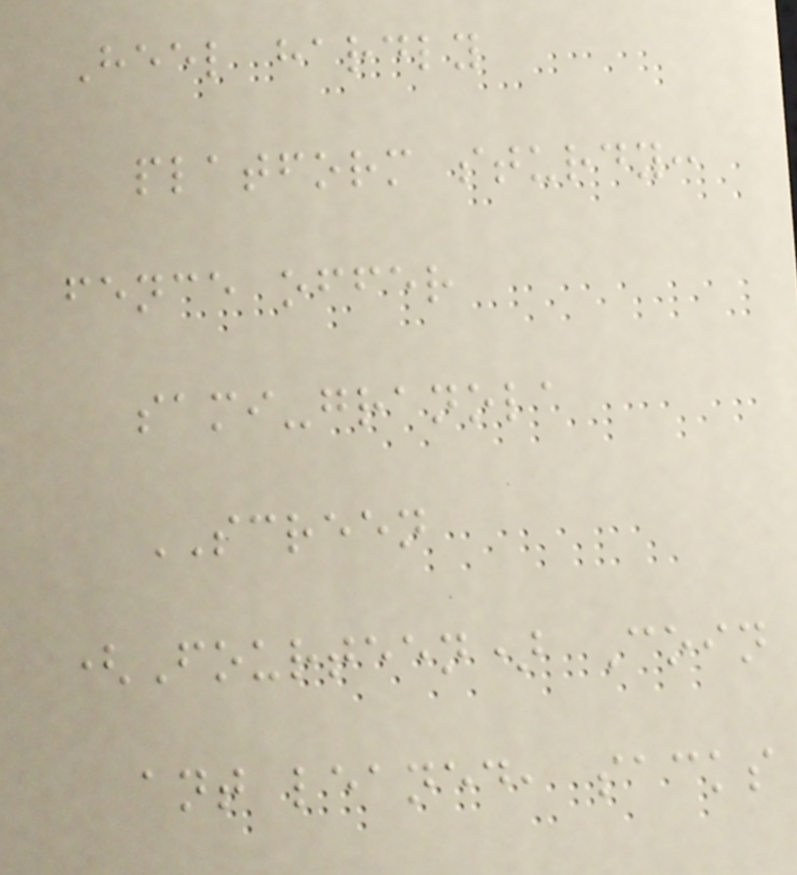Heel hardly
platform sturdy:
fence offer
sami-granola
SCREEN
(Fourteen) Coin
ant leaned, sacks
